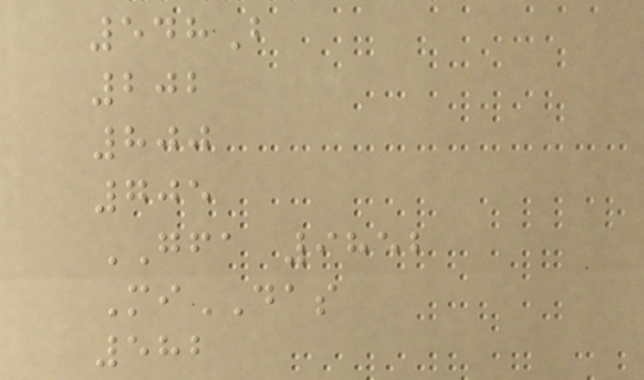548B
202
800
705
GFA 9852
MiDAS
582
